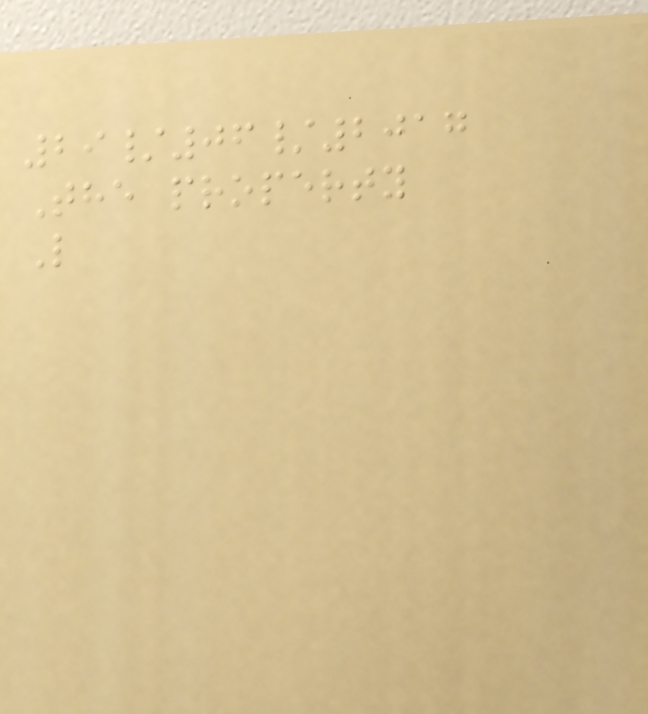29/06/2017
The property
L
